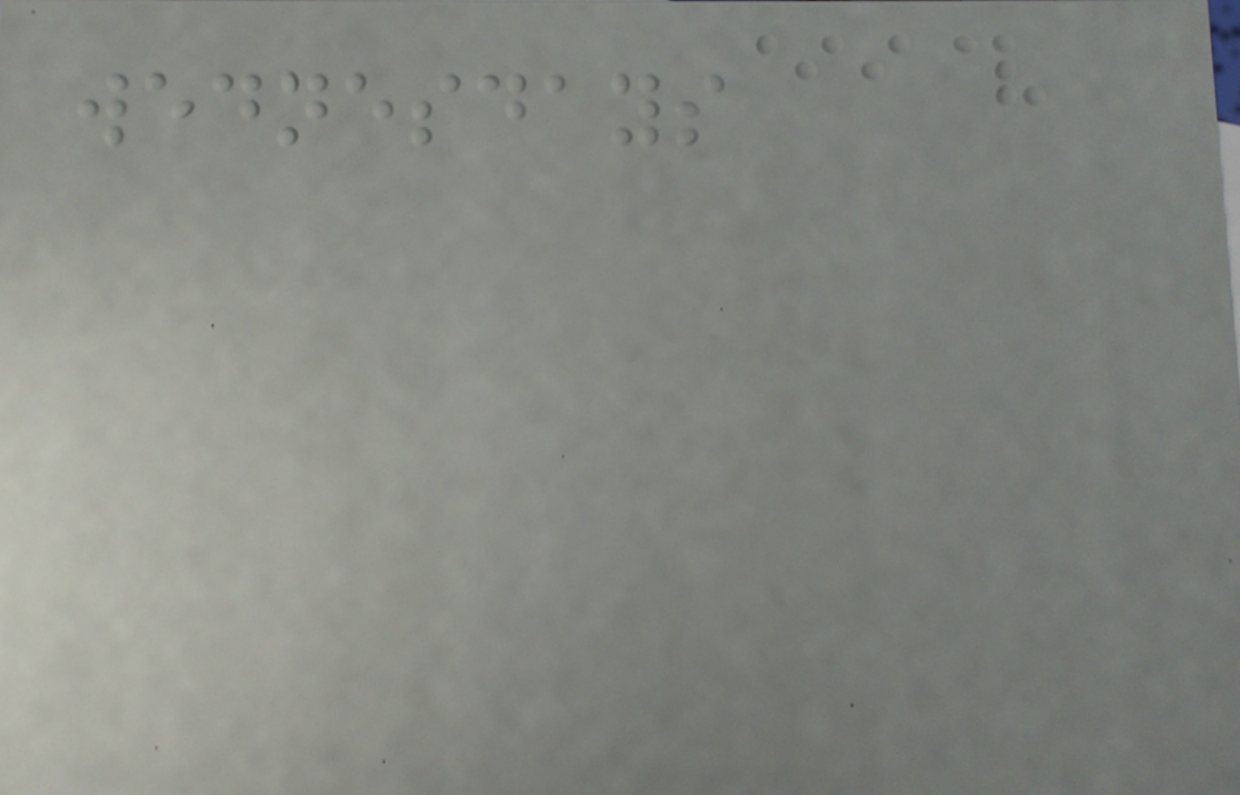wednesdays
